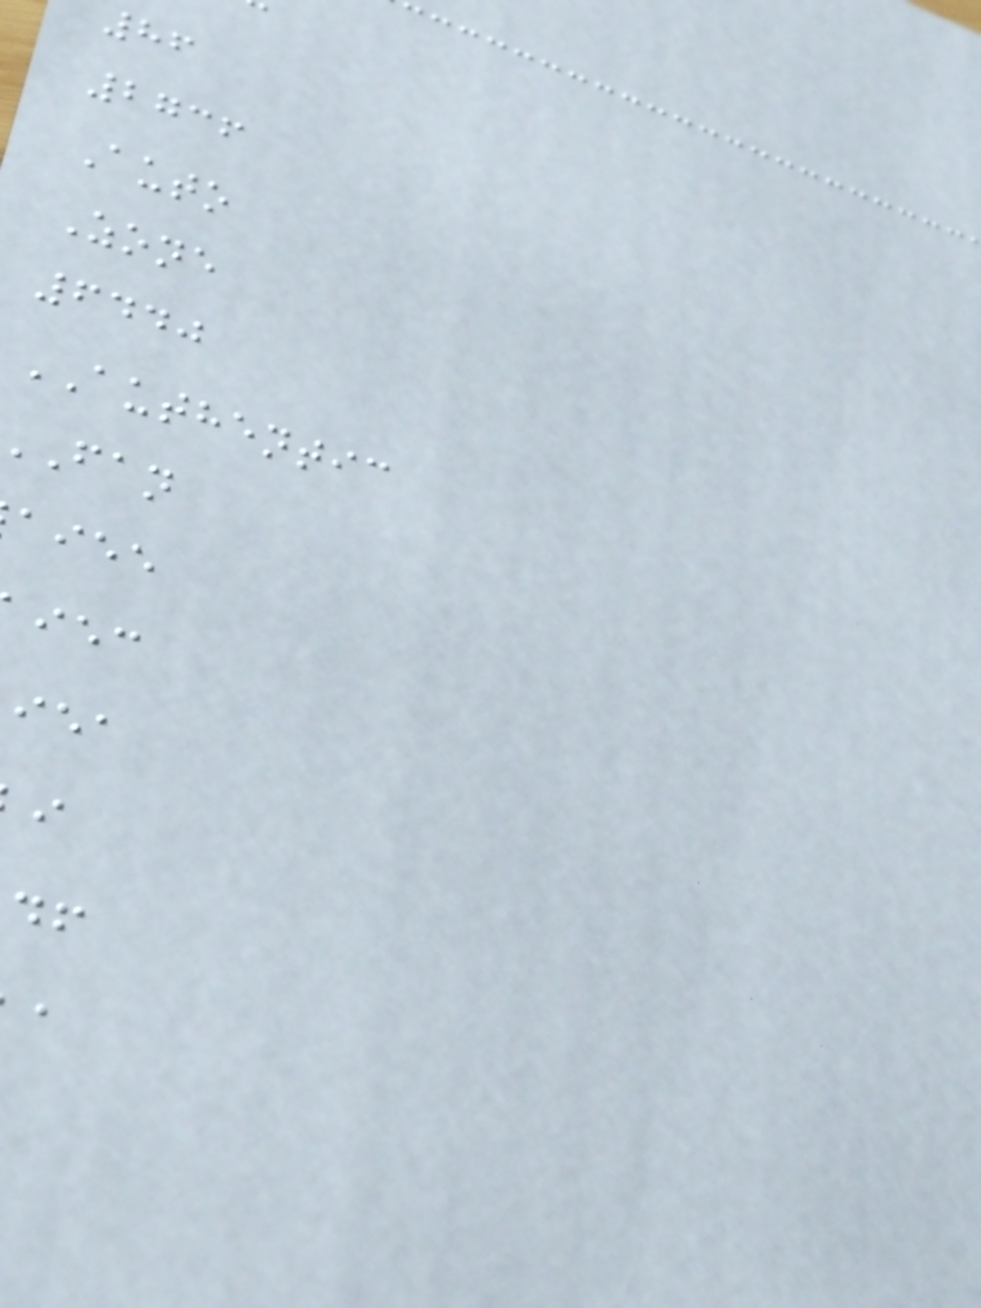86
2736
Auto
Zone
6440
AUTHENTIC
aiee
